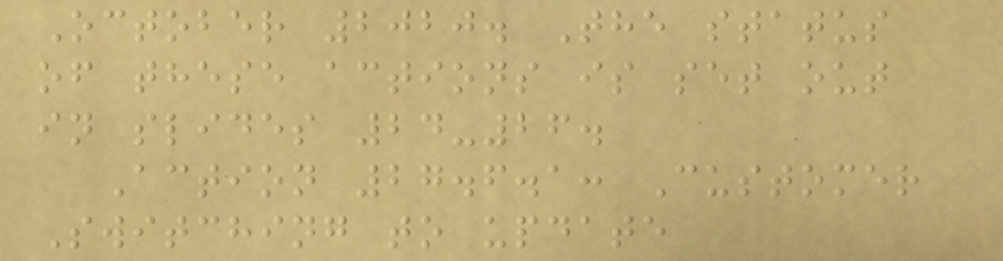October 2020. The status
of these actions is set out
in slides 24-26.
Action 27.6.1: Customer
Switching to update
